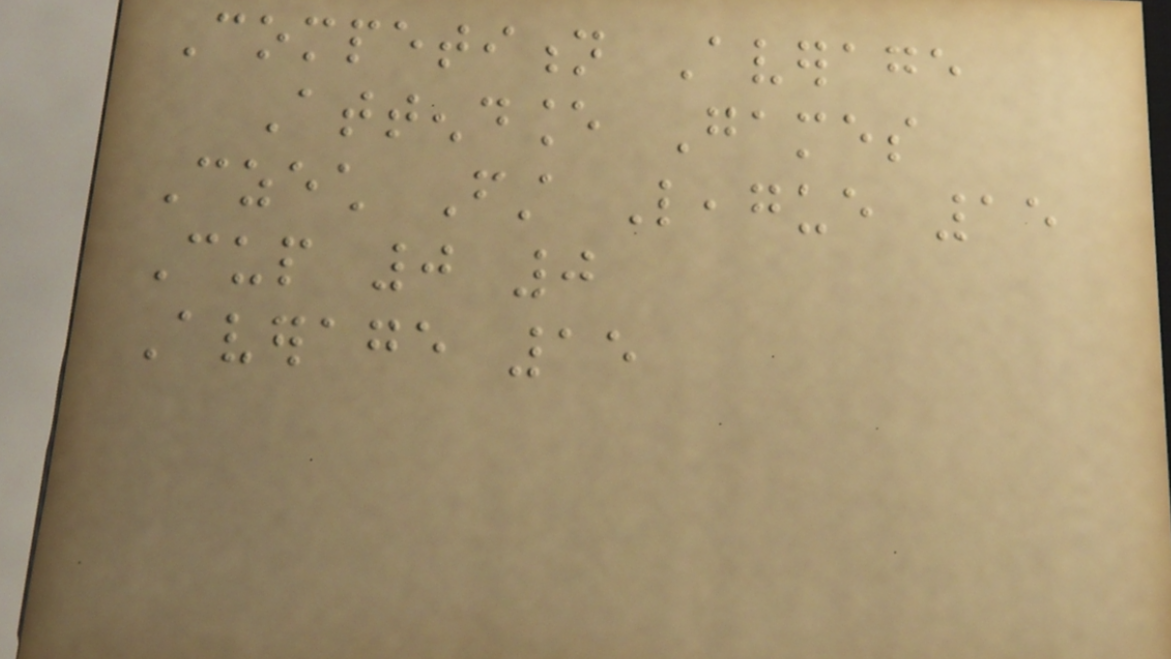Competition Average
Attendance Games
Czech First League 15
Cup 0 0
Average 15
